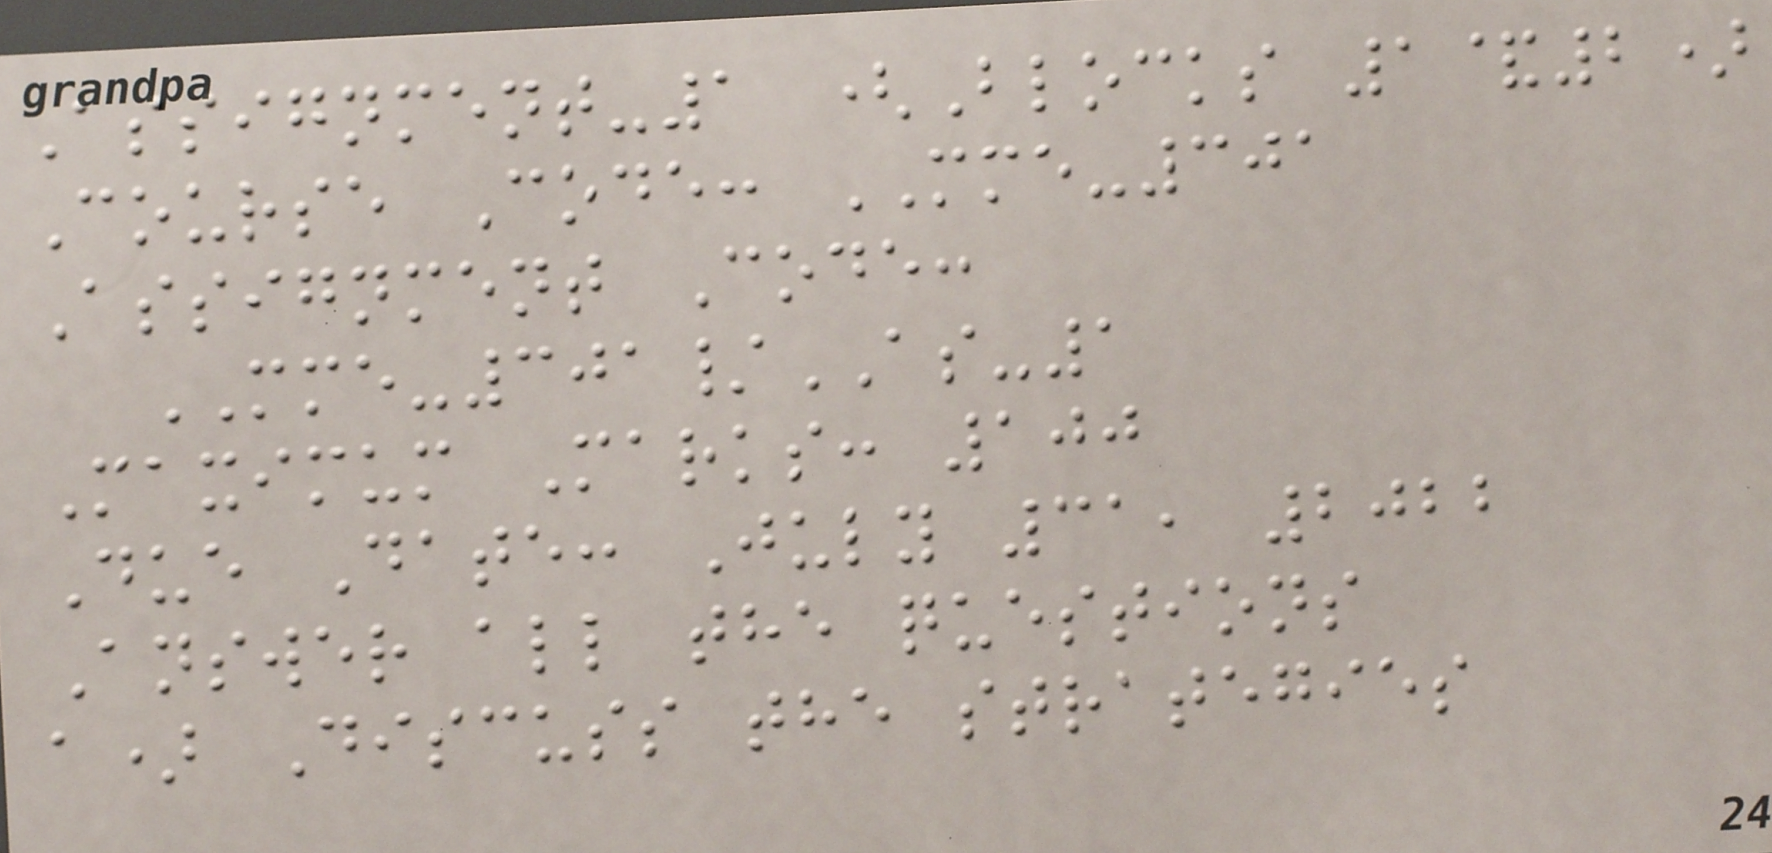Assignment-1 (Blocks 1&2)
Course Code: MME-301
Assignment Code:
MME-301/AS-1
Maximum Marks: 100
Due Date: July 31, 2022
Answer all the questions
a) Discuss the strategies
